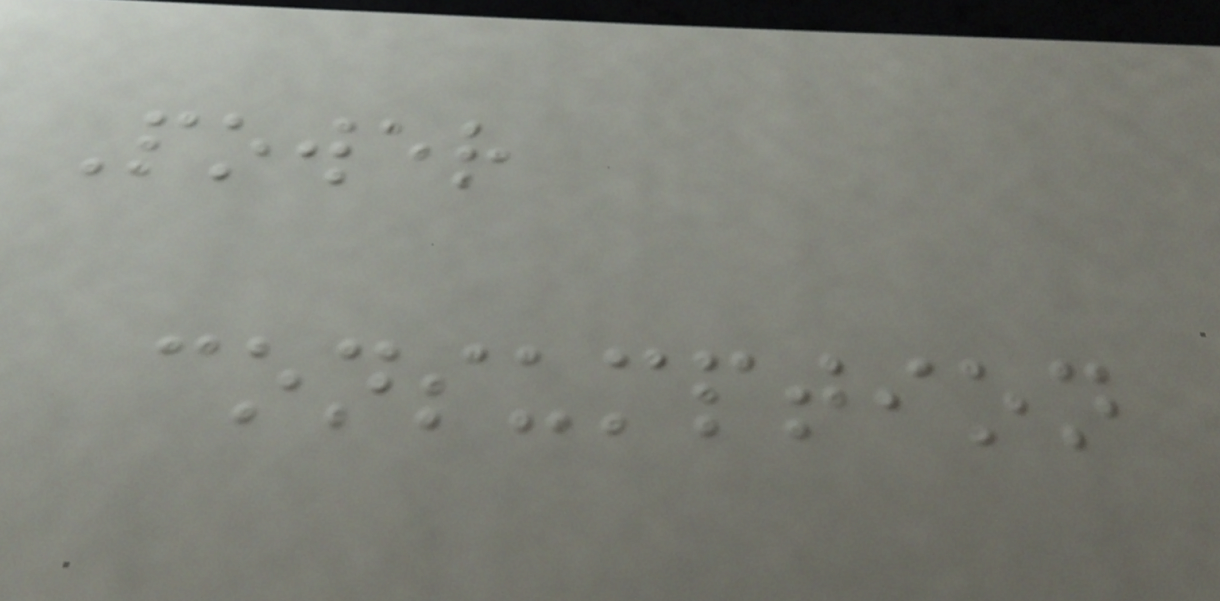Power
consumption
